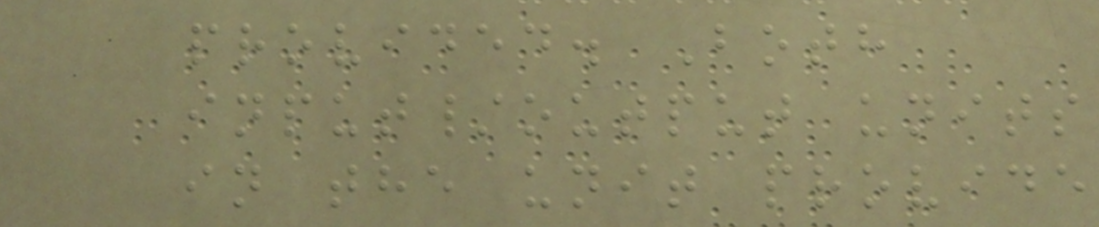provided. Both
input/output units
in the unit provide
